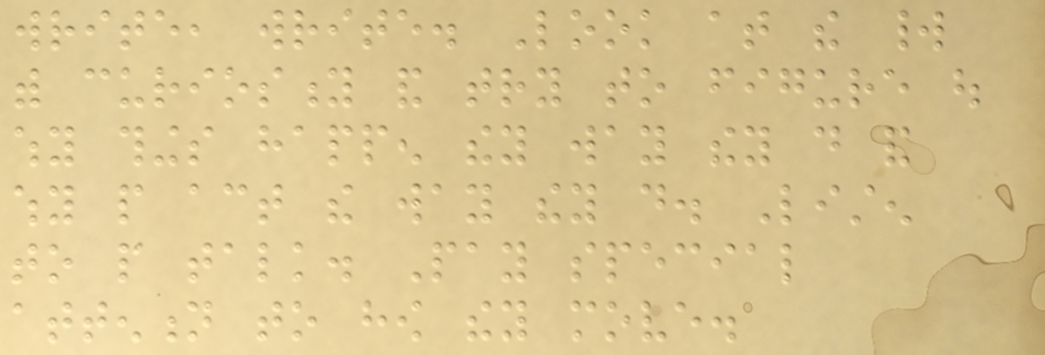write, write. Look at the world
with curiosity and try to figure out
why things happen they way they do and
why people act the way they do. Listen
to people talk. Pay special
attention to how they move.
